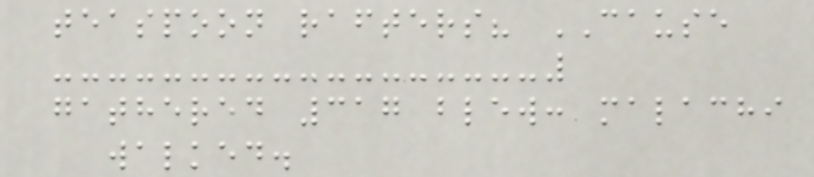teaspoon rafters? CAUSE
gathered 317 blew: malachi
walked.
